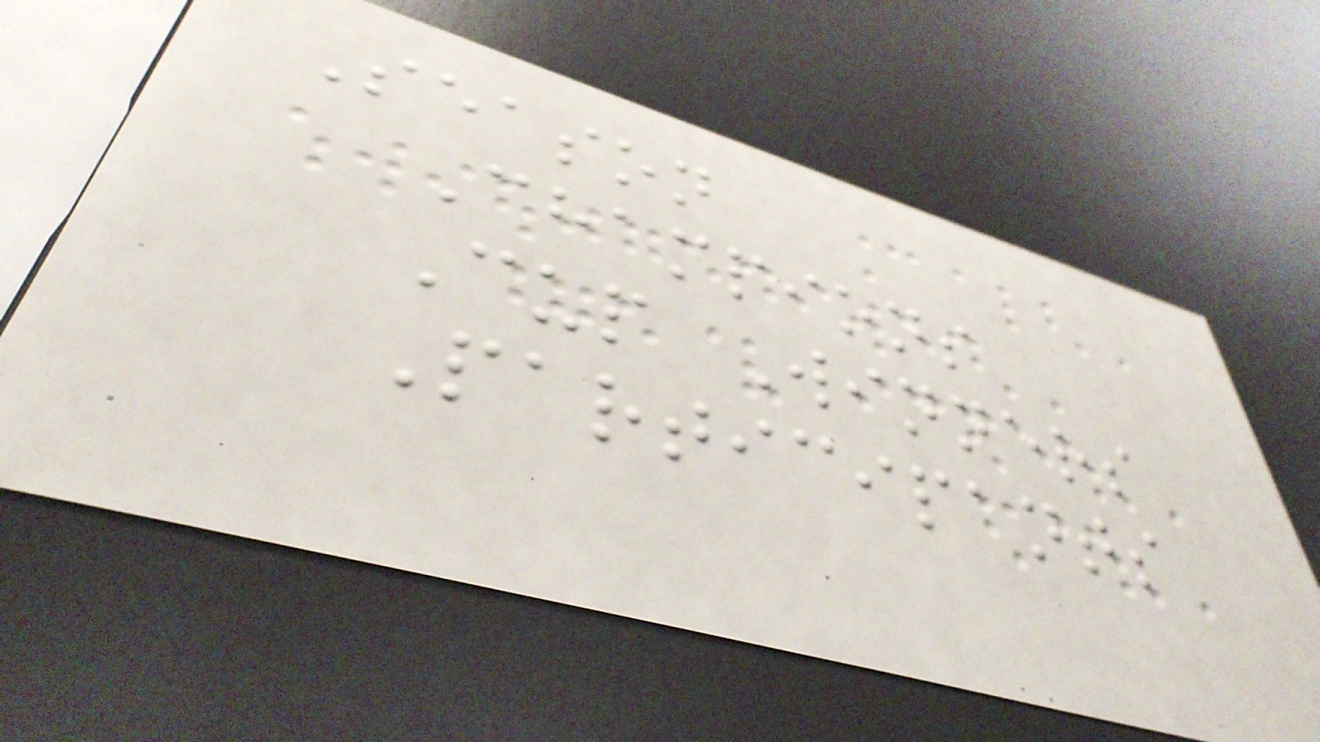Season
Champions
Cup Winners
Participants
